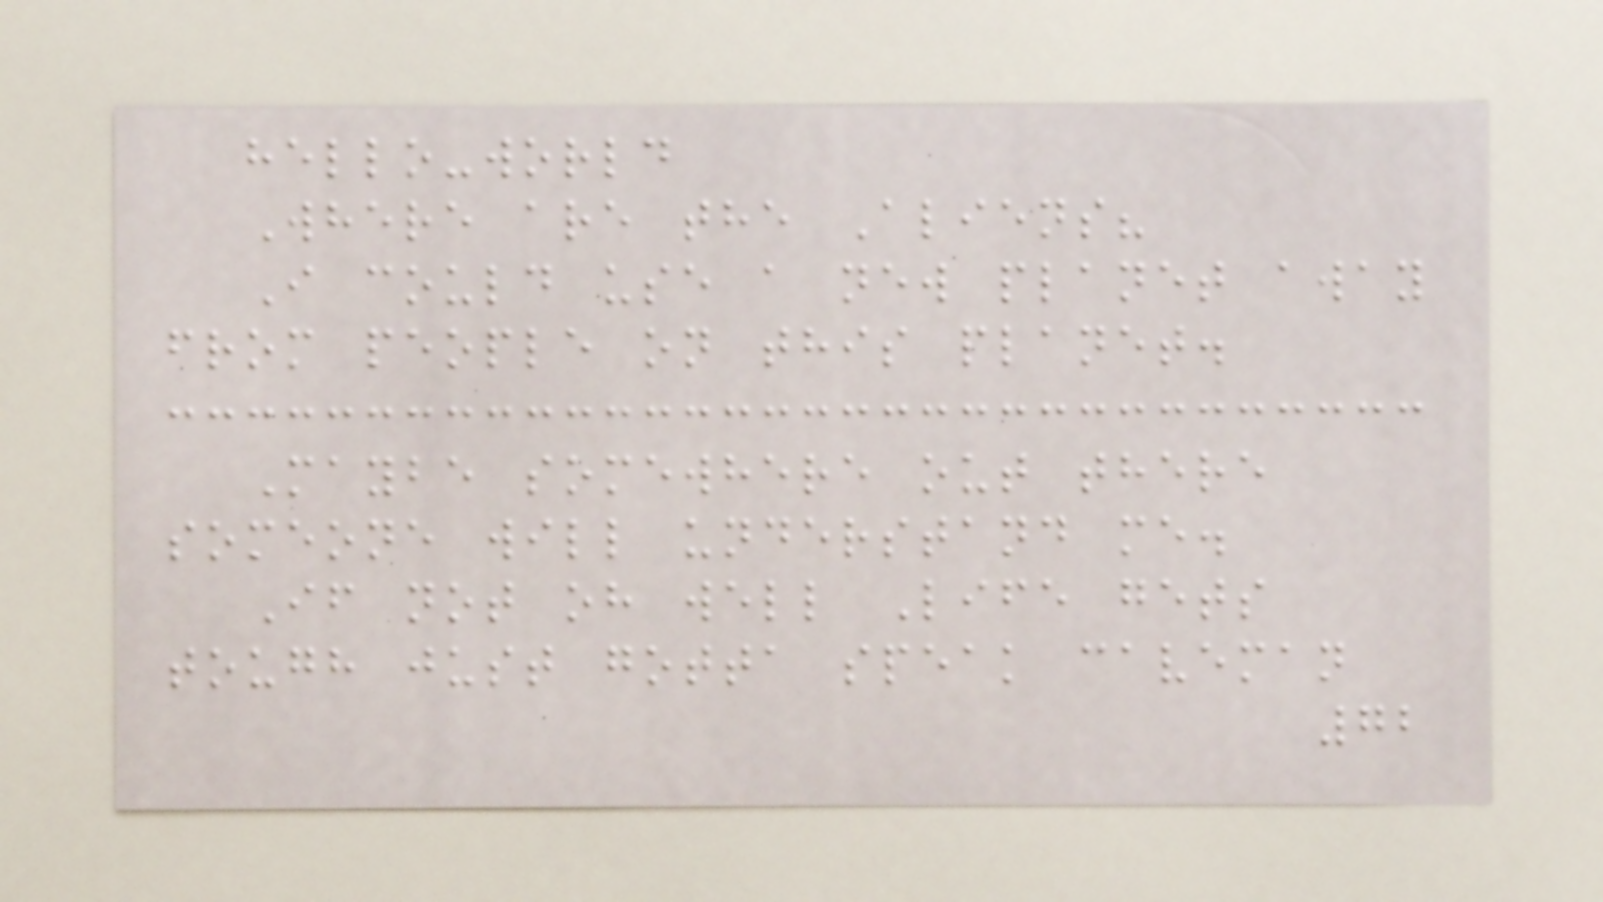hello-world
Where are the Aliens?
I could use a new planet away
from people on this planet.
Maybe somewhere out there
someone will understand me.
If not oh well Life gets
tough just gotta speak caveman
72
